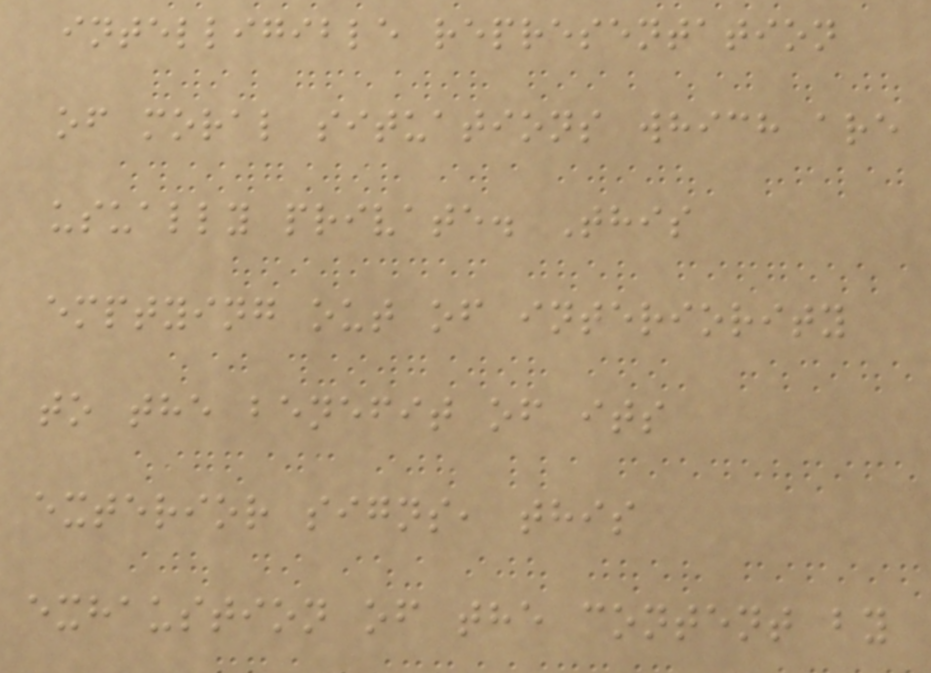intelligible representation
of moral situations which are
usually private. This
emptying out of interiority
to the benefit of its
exterior signs, this
exhaustion of the content by
